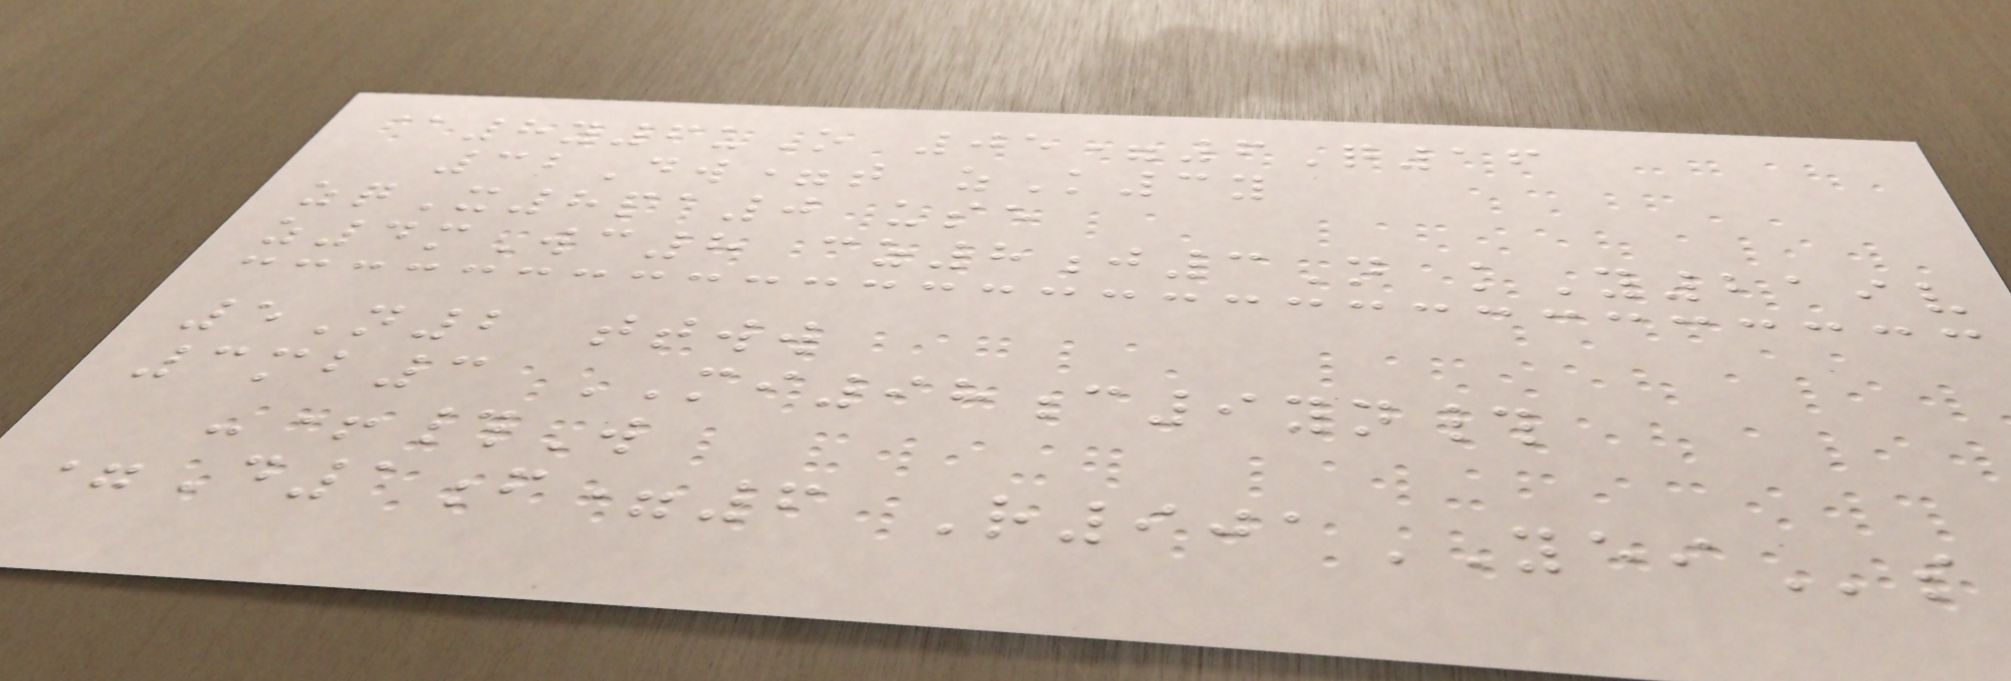@8y6uO 05=6Q16
32Dw=t zK3y
zqX8pa0 use
z4mWc8 cz8j3N kY219v
5N2 ttww
3mb3 MI98c9yn#
-+#W
=D1f=6 R901YEIs
